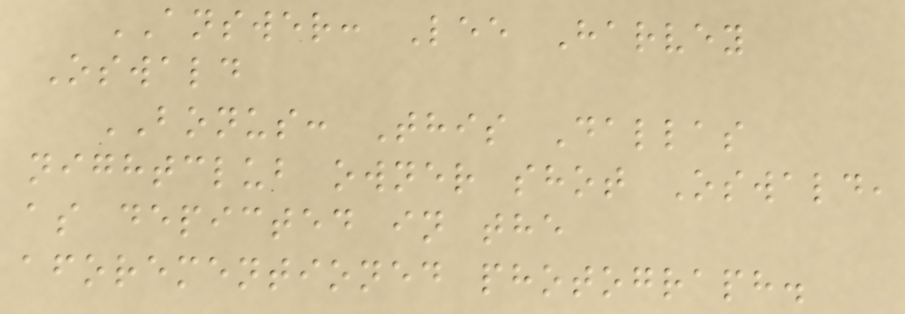ANSWER: Lee Harvey
Oswald
BONUS: This Dallas
nightclub owner shot Oswald,
as depicted in the
aforementioned photograph.
